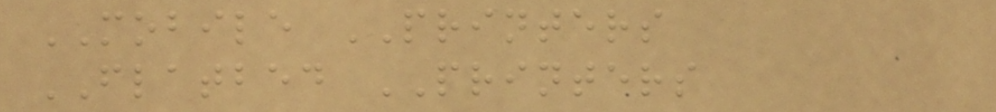MOBILE PRINTERS
FLATBED PRINTERS
